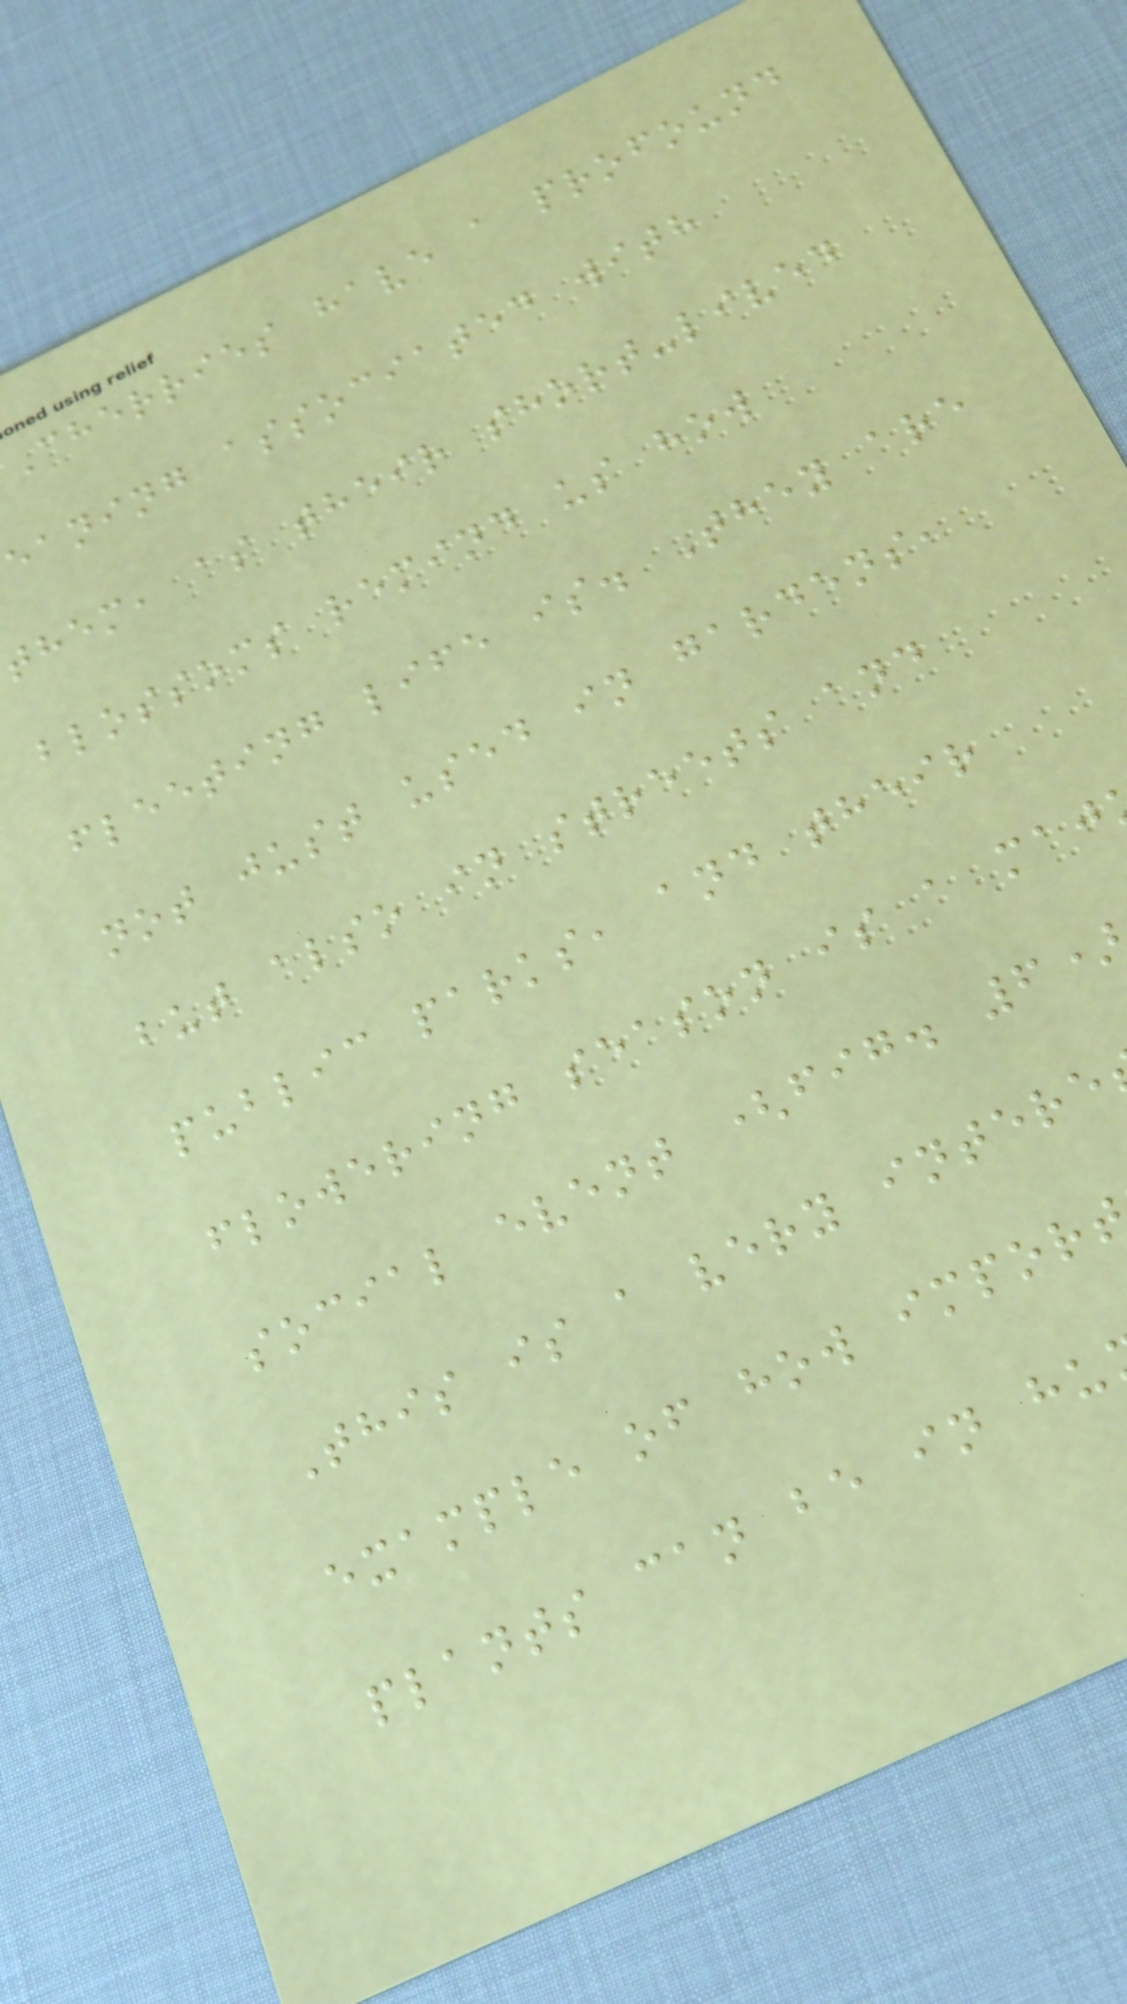Cherries have a profound
eaning associated with
them, as their short-lived
blossoms remind us how
fleeting life is. They are
not just used in gardens,
but also in streets and
public parks, and their
flowering season is a maj
social event (fig. 6)
This is a very intere
example of how impor
plants can be in hu
